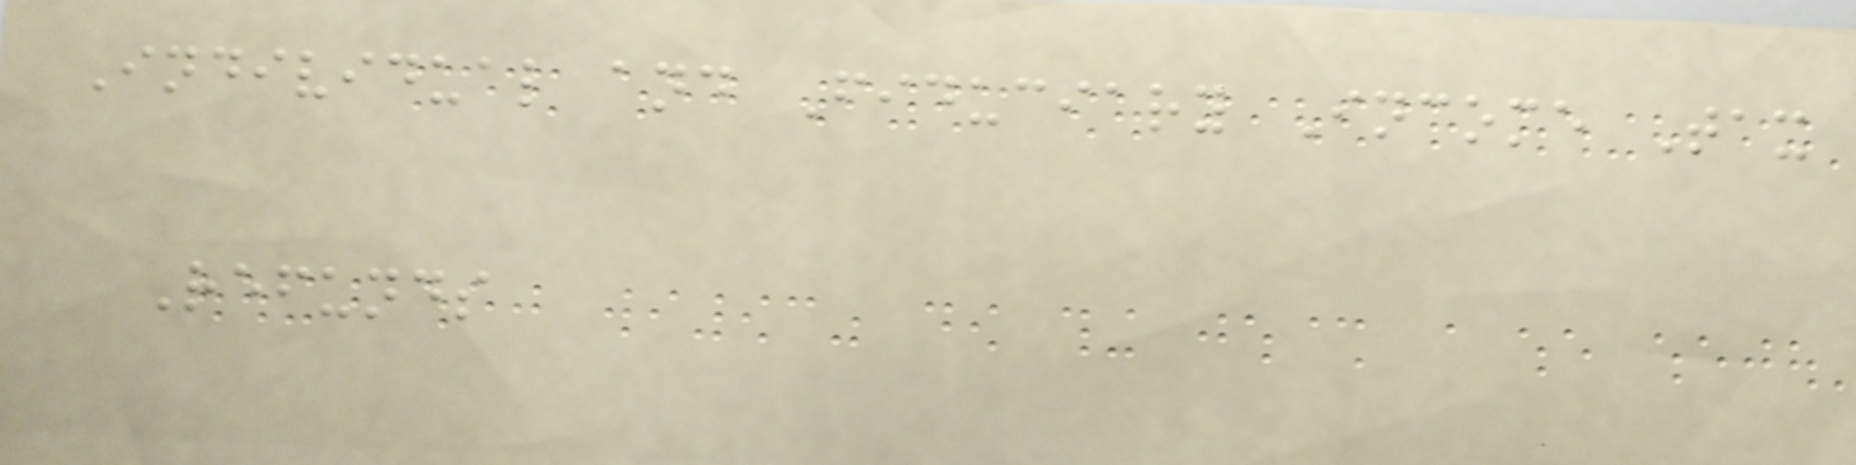Individual and Fiduciary Income Tax
Refunds
